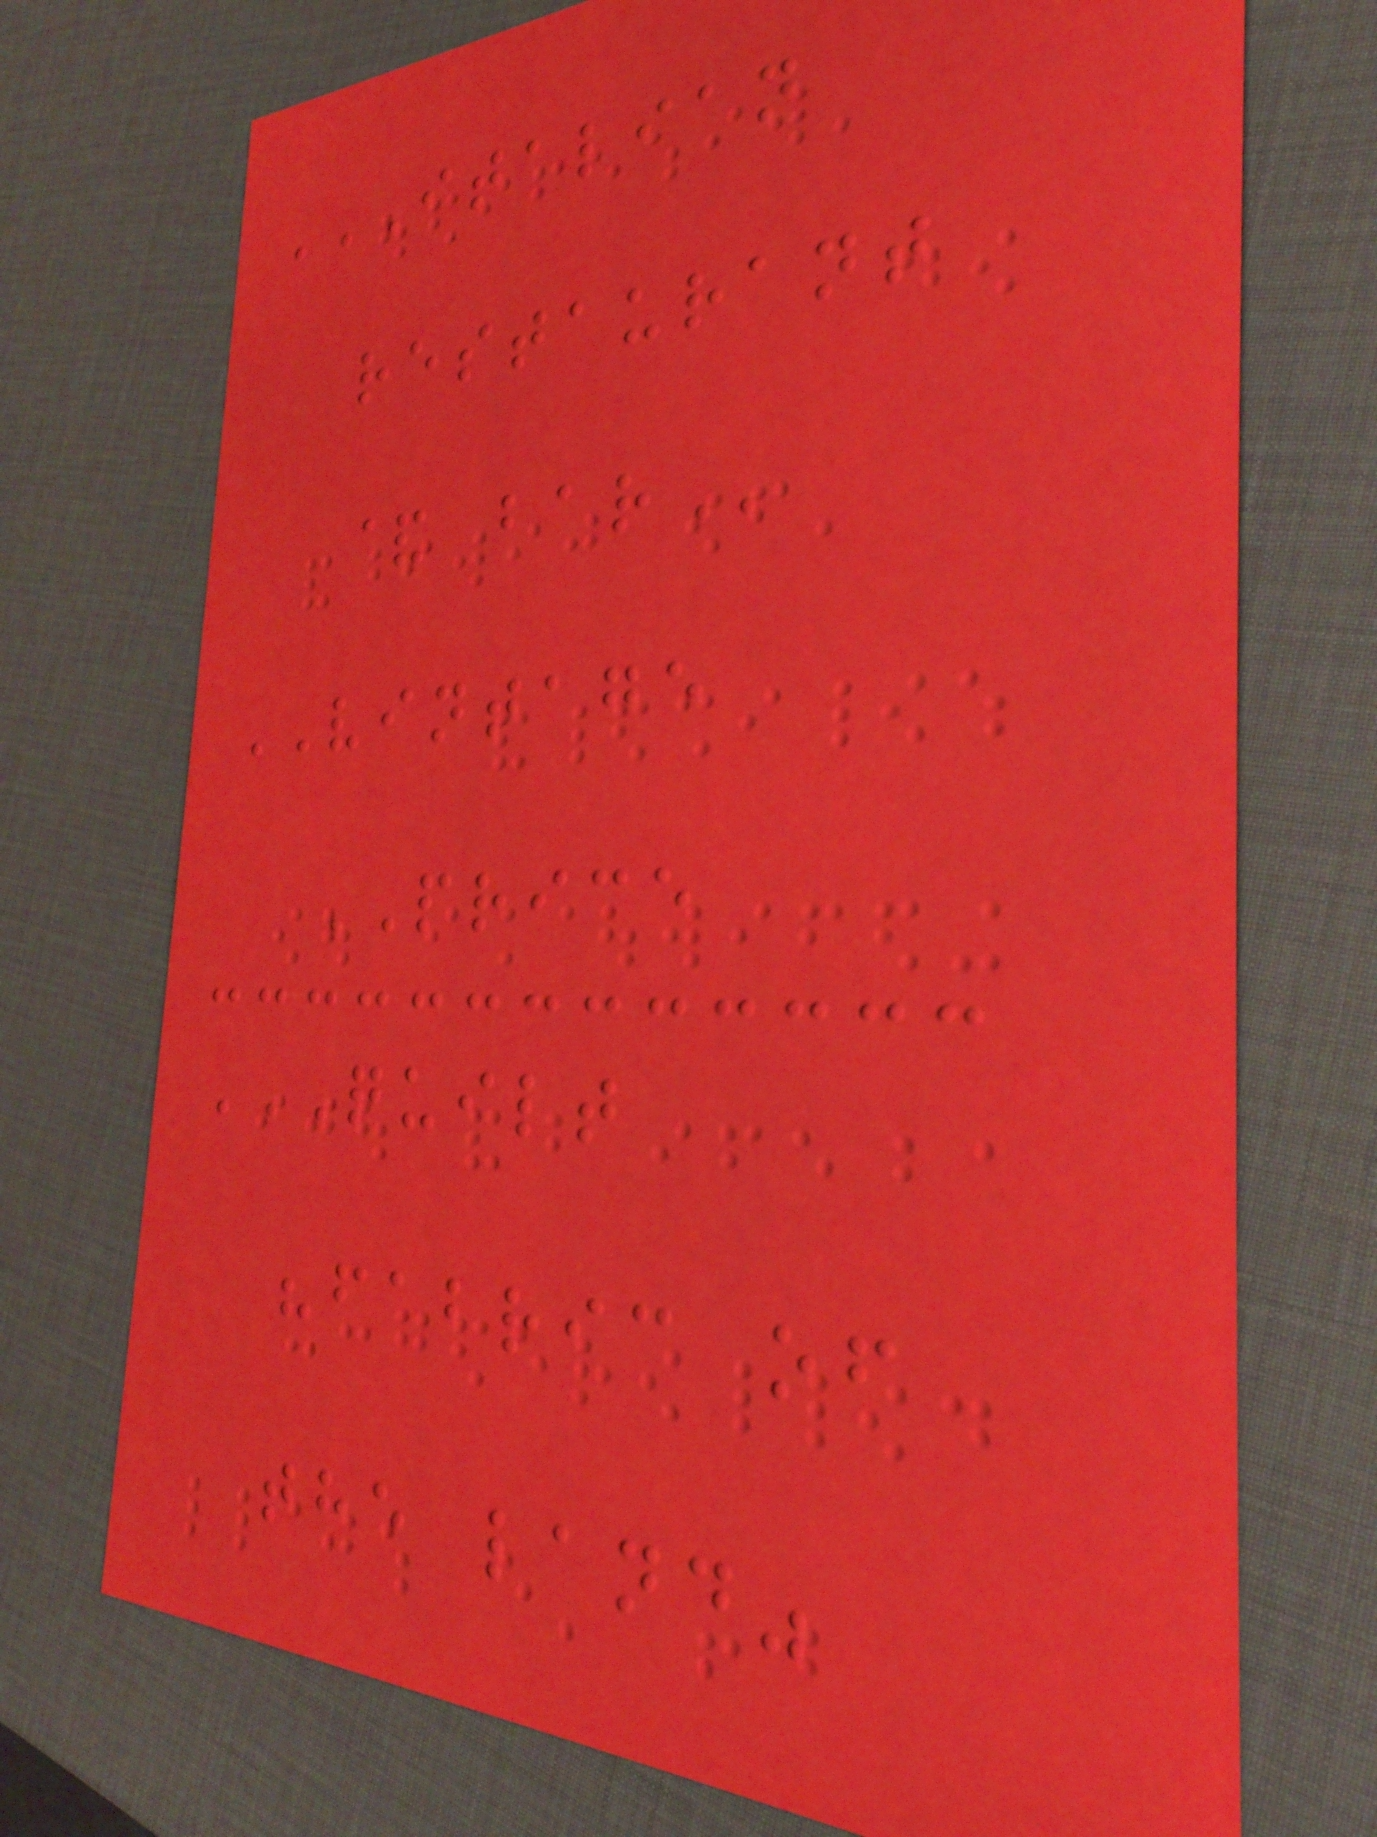ITALIAN
RESTAURANT
& BAR
VINTAGE
PRICE
QUILT
"FABRIC OF
THE LAND"
